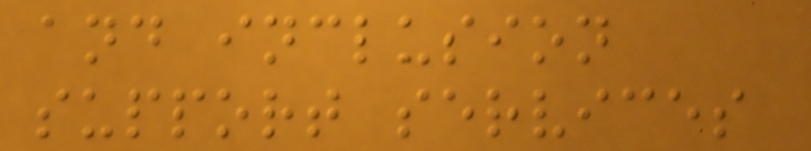and inclusion
support services
